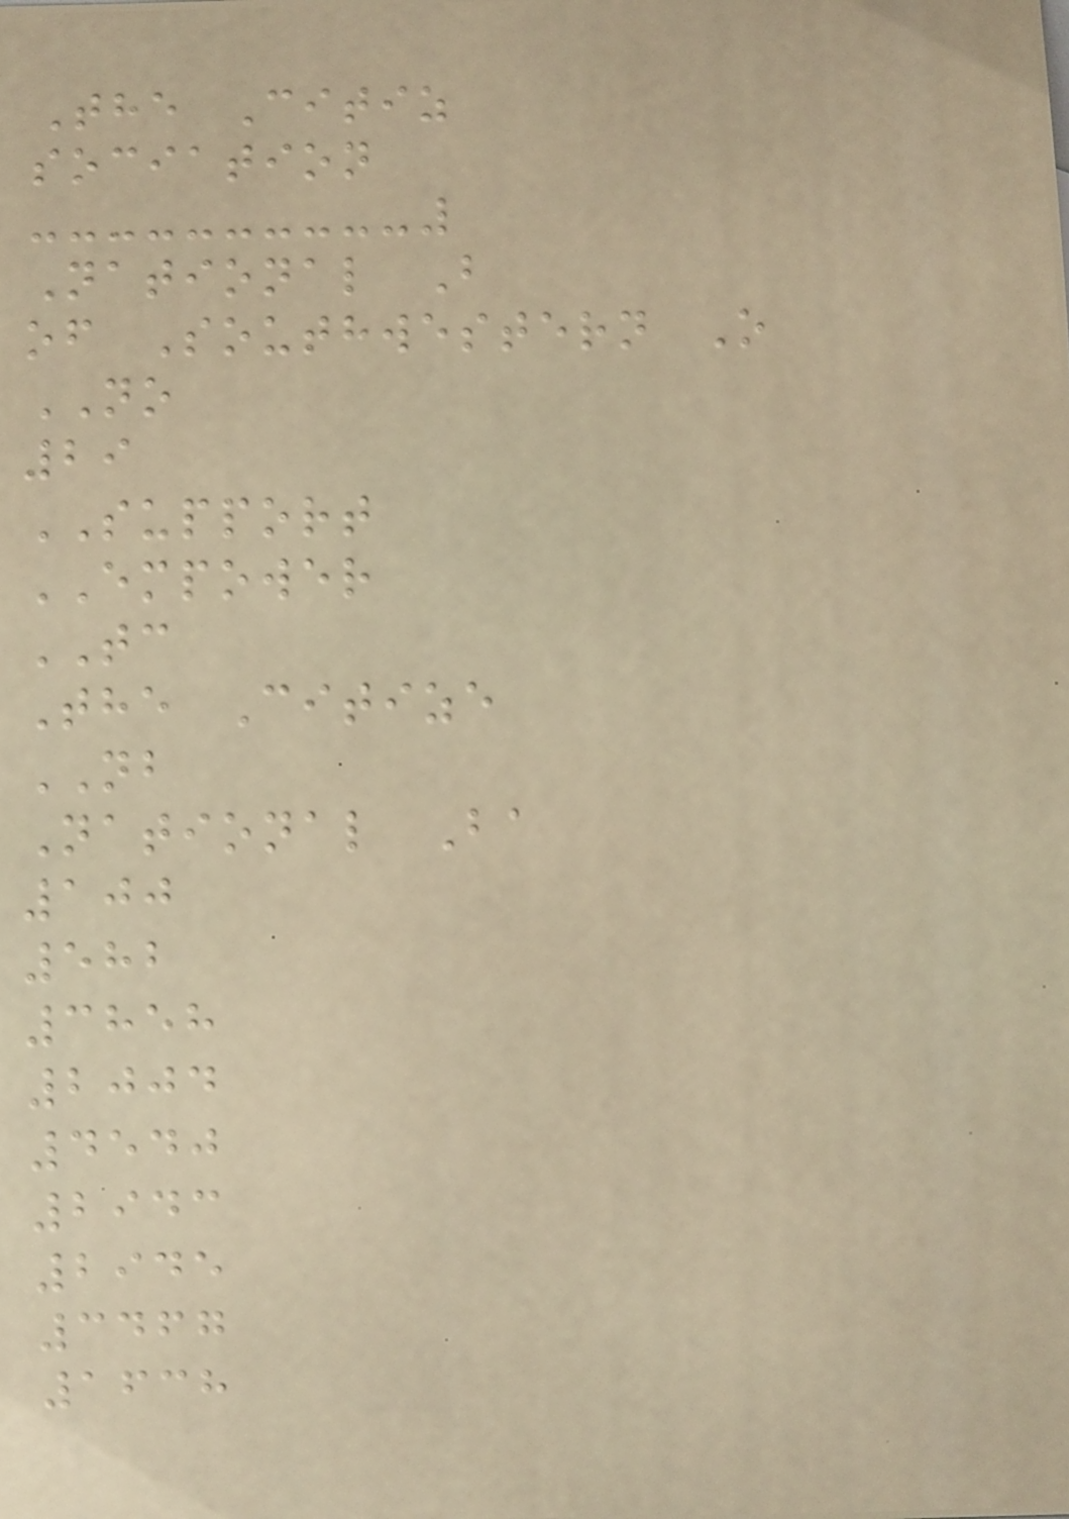The Citiz
sociation
National B
of Southwestern O
NO
29
SUPPORT
EMPOWER
TC
The Citize
NB
National Ba
100
582
3858
2004
4540
2943
2945
3467
1638
